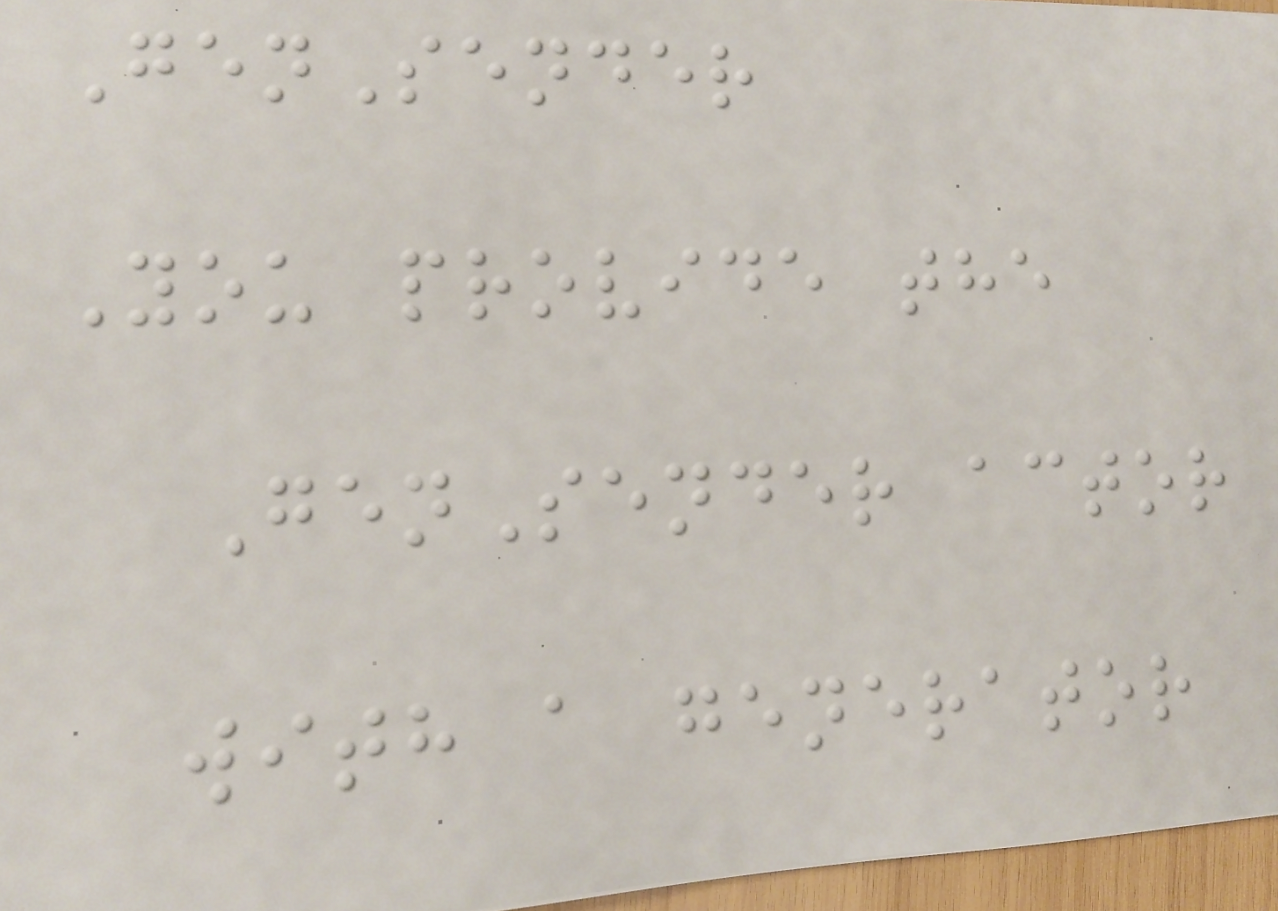GenSender
You provide the
GenSender actor
with a generator
